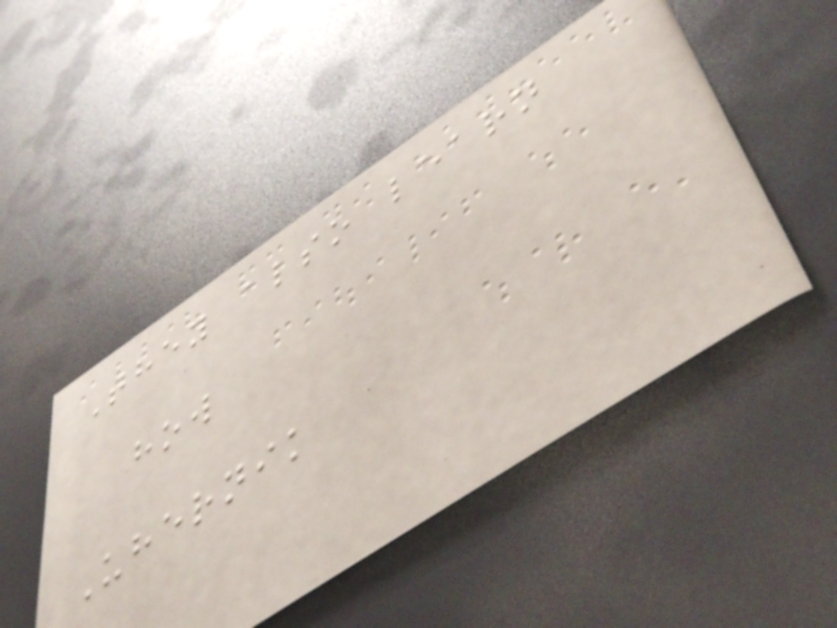They also learn
how
Uhernik
